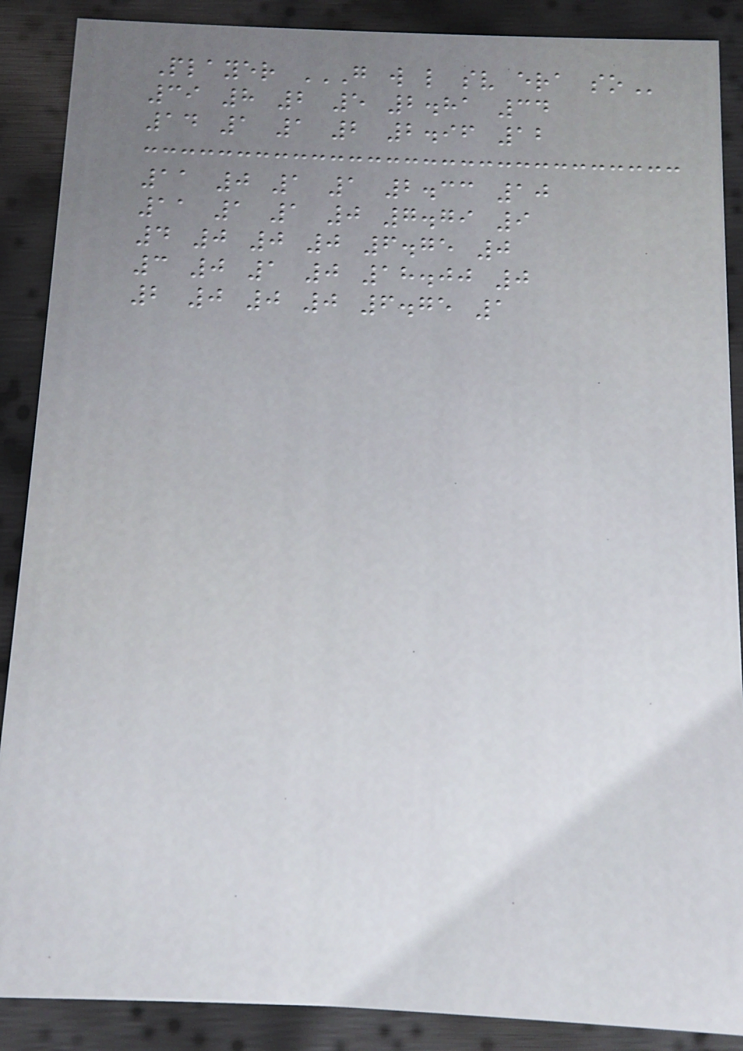Player G W L SV ERA SO
39 8 2 5 2.81 34
14 1 1 2 2.96 12
11 0 1 1 2.33 10
11 1 1 0 7.79 9
4 0 0 0 6.75 0
3 0 1 0 18.00 0
2 0 0 0 6.75 1
